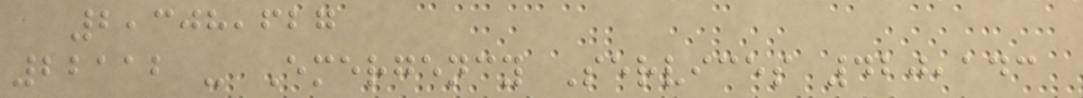2,308,627
22112 - Emergency Services 420,143
